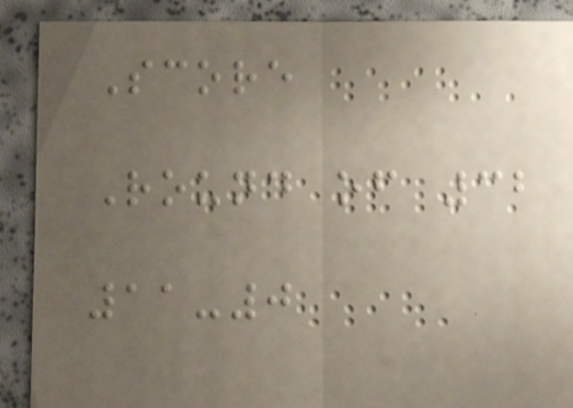Score
Round of 32
11-0
